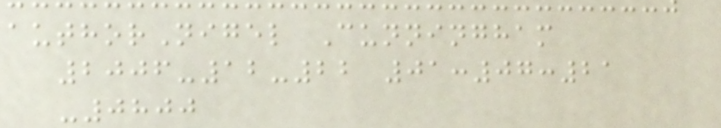authorNigel Cunningham
2006-12-22 01:07:21
-0800
